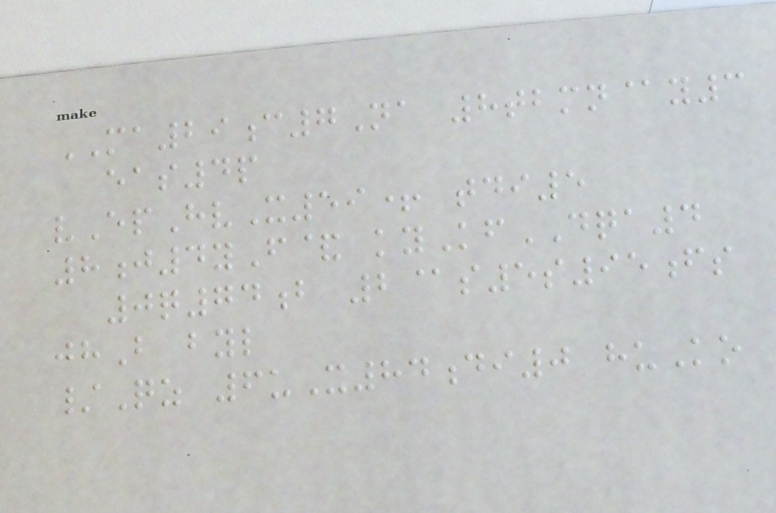MA29c7Na 8tbmn@y3
eas4p
vEpHvX59+ tdi5
8j4yF& kyKfDQA4
0q74b 2@s5s95fs
jhB byl
/Qz 6uX84di0 huKo
